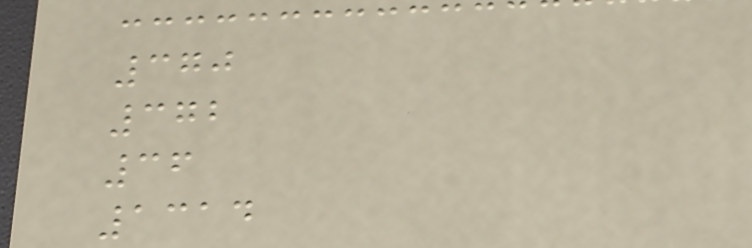370
372
36
1314
